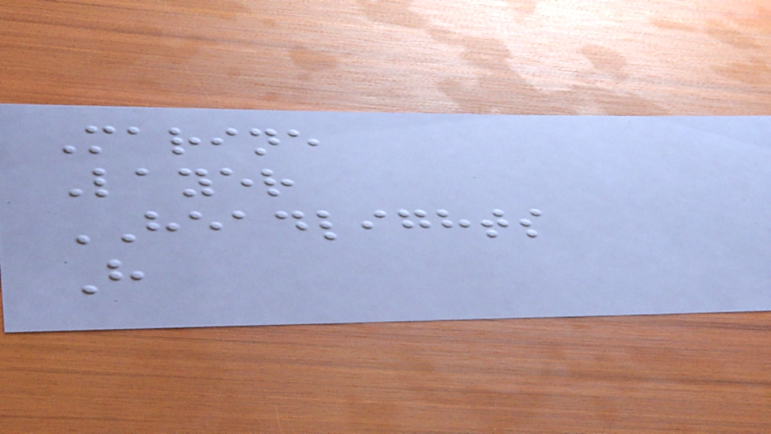Marine
Layer
HEADLIGHTS
H
